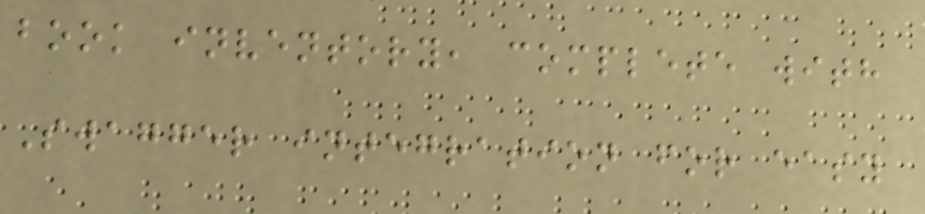book inventory, complete with
Swagger integration for easy
